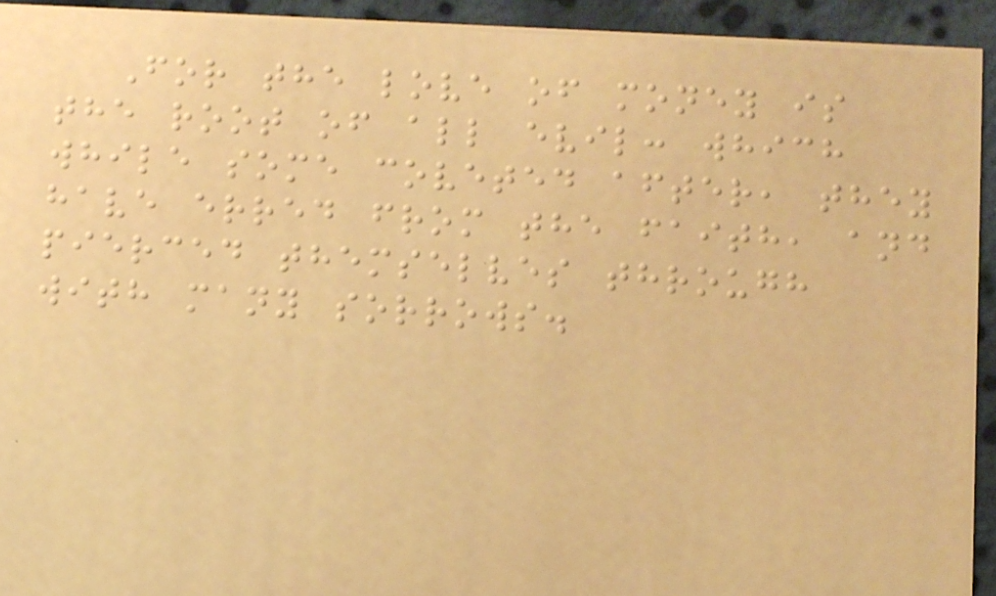For the love of money is
the root of all evil: which
while some coveted after, they
have erred from the faith, and
pierced themselves through
with many sorrows.
